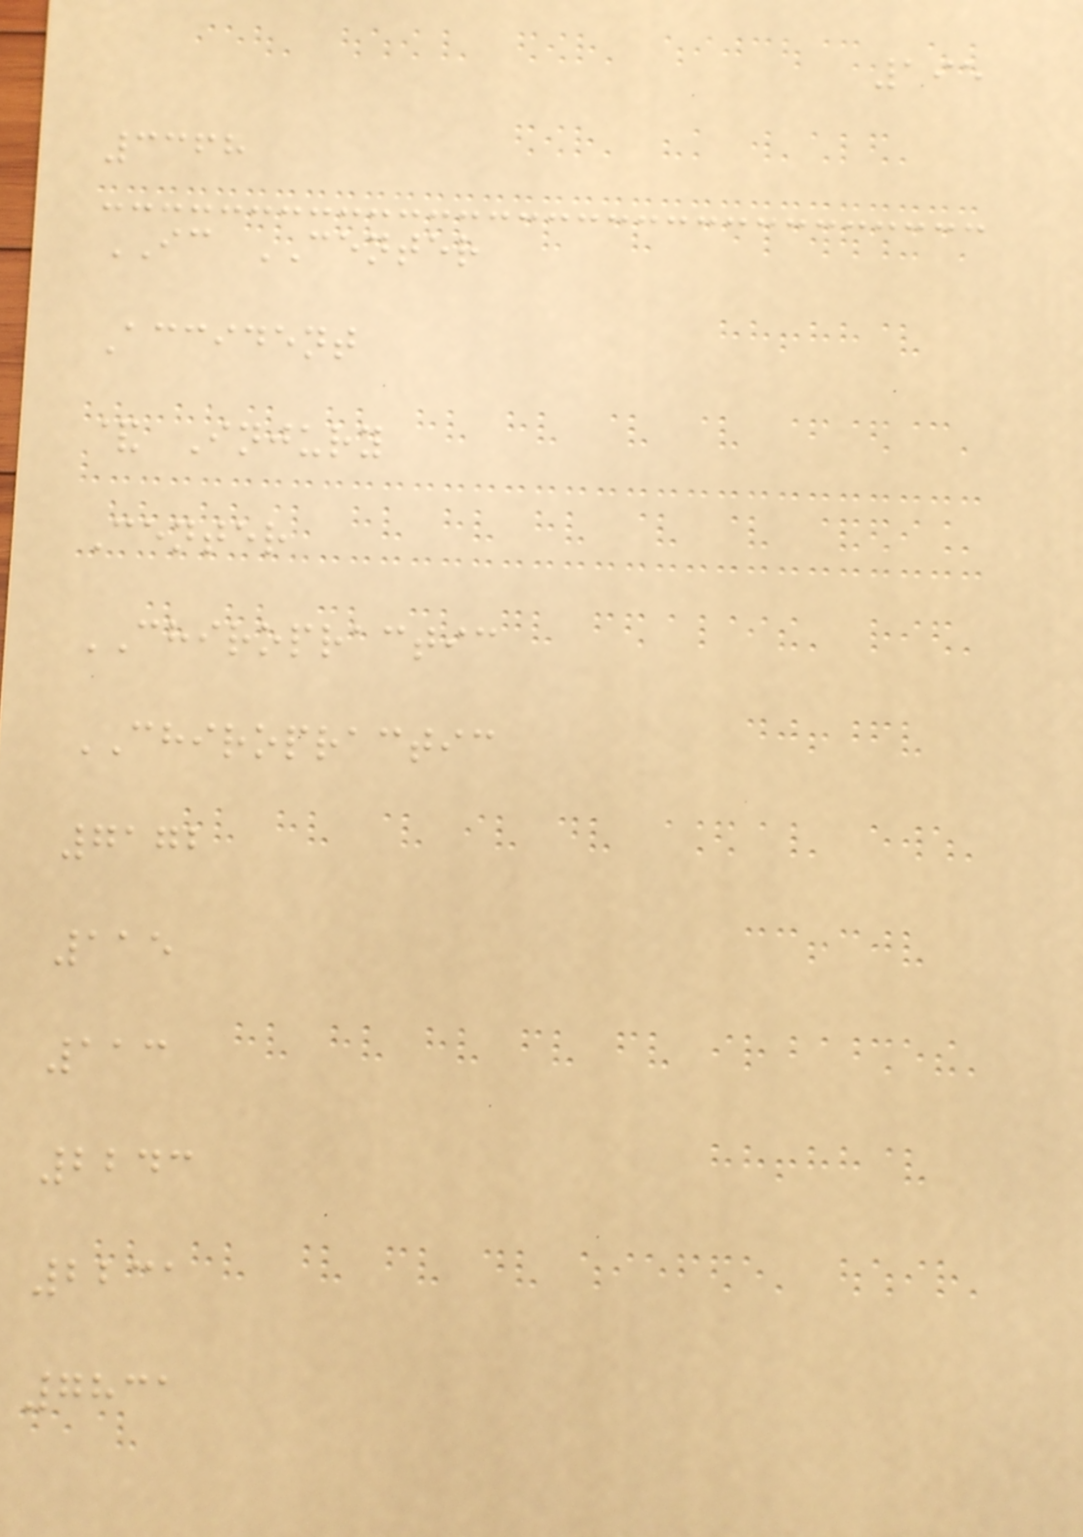195
3368
IC CENTER
Accident
& Injury
Center
CHIROPRACTIC
CHIROPRACTIC
7172
115
113
2243
2231
7831
